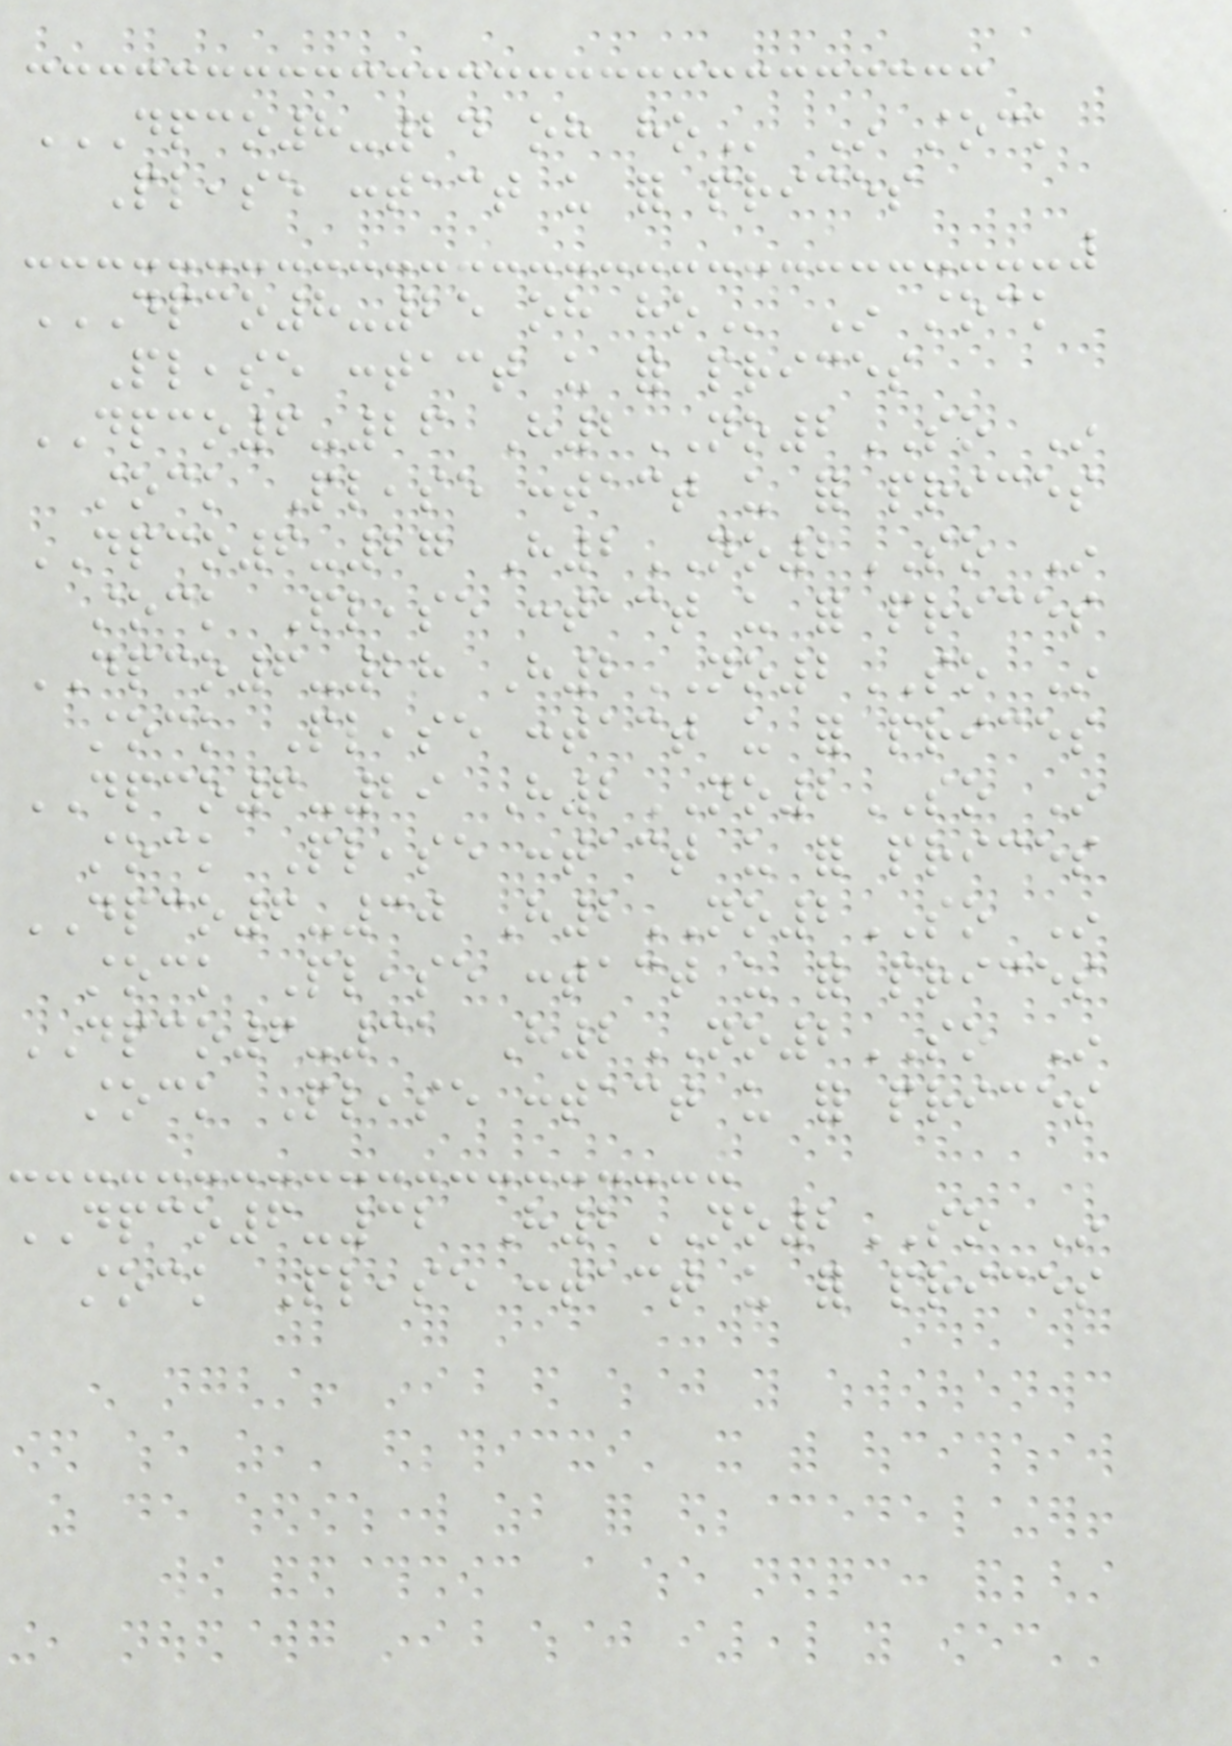DPCO8-24 OH HO In stock
Please contact us for prices
DPCO8-25 OH HO In stock
Please contact us for prices
DPCO6-26 H2NO2SO In
stock Please contact us for prices
DPCO6-27 H2NO2SO In
stock Please contact us for prices
DPCO6-28 H2NO2SO In
stock Please contact us for prices
DPCO6-29 H2NO2SO In
stock Please contact us for prices
DPCO6-30 H2NO2SO In
stock Please contact us for prices
DPCO6-31 H2NO2SO In
stock Please contact us for prices
DPCO6-32 H2NO2SO In
stock Please contact us for prices
